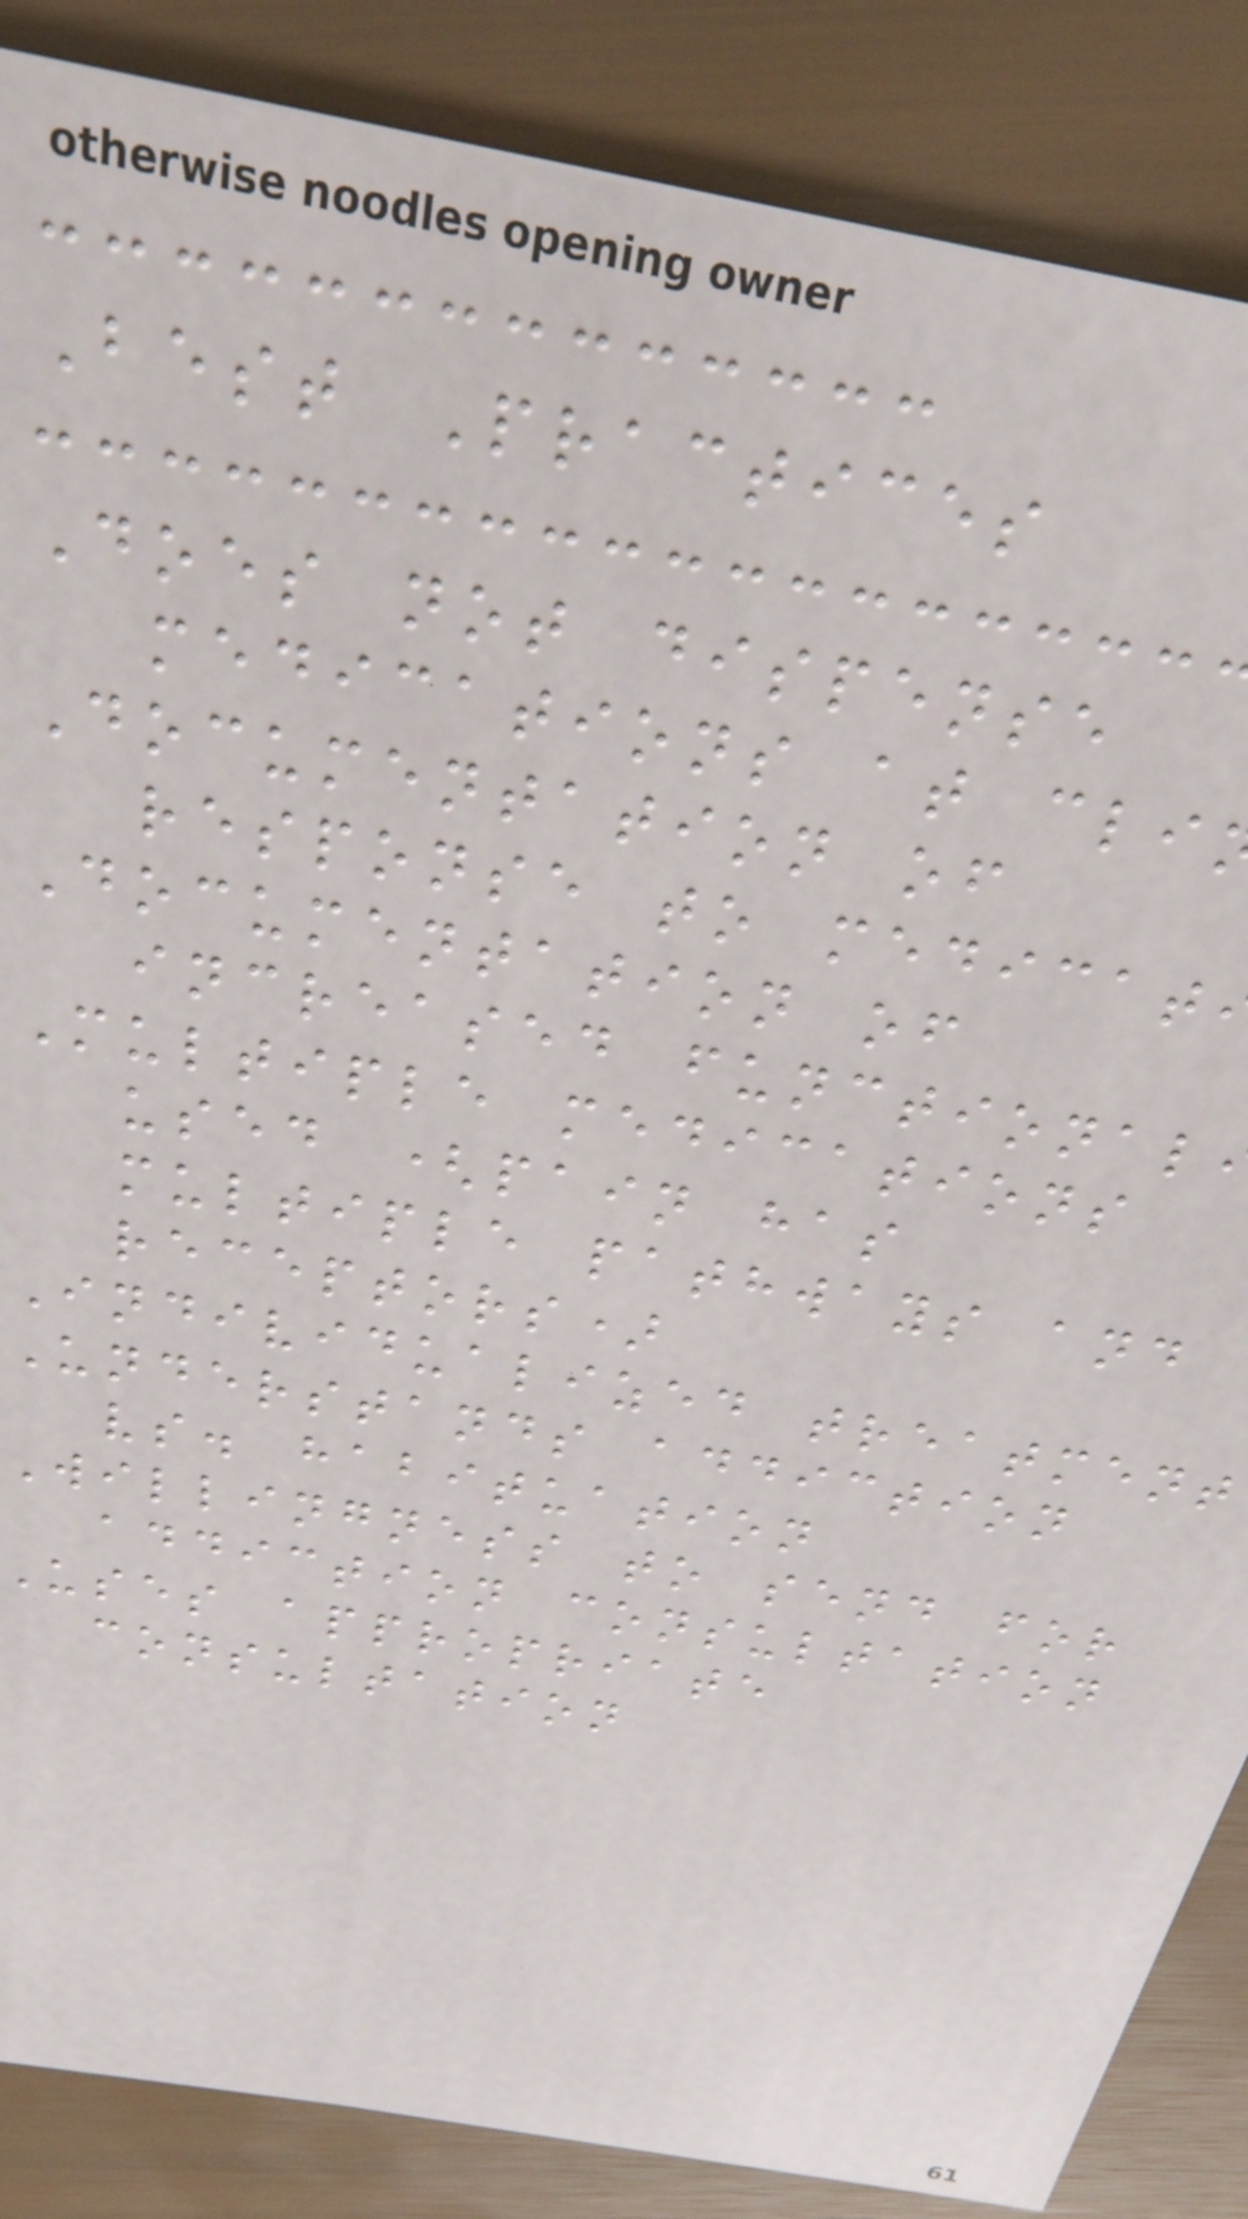Best Practices
Does not dispense
medications at cli
Documentation of
response to medicat
Documentation of
increased functional
Multiple medications
used (pain has
multiple pathways and
receptors)
Individualized treatment
Understands addiction
vs. habituation
Willingness to send for
addiction consultation
Uses appropriate
consultation
